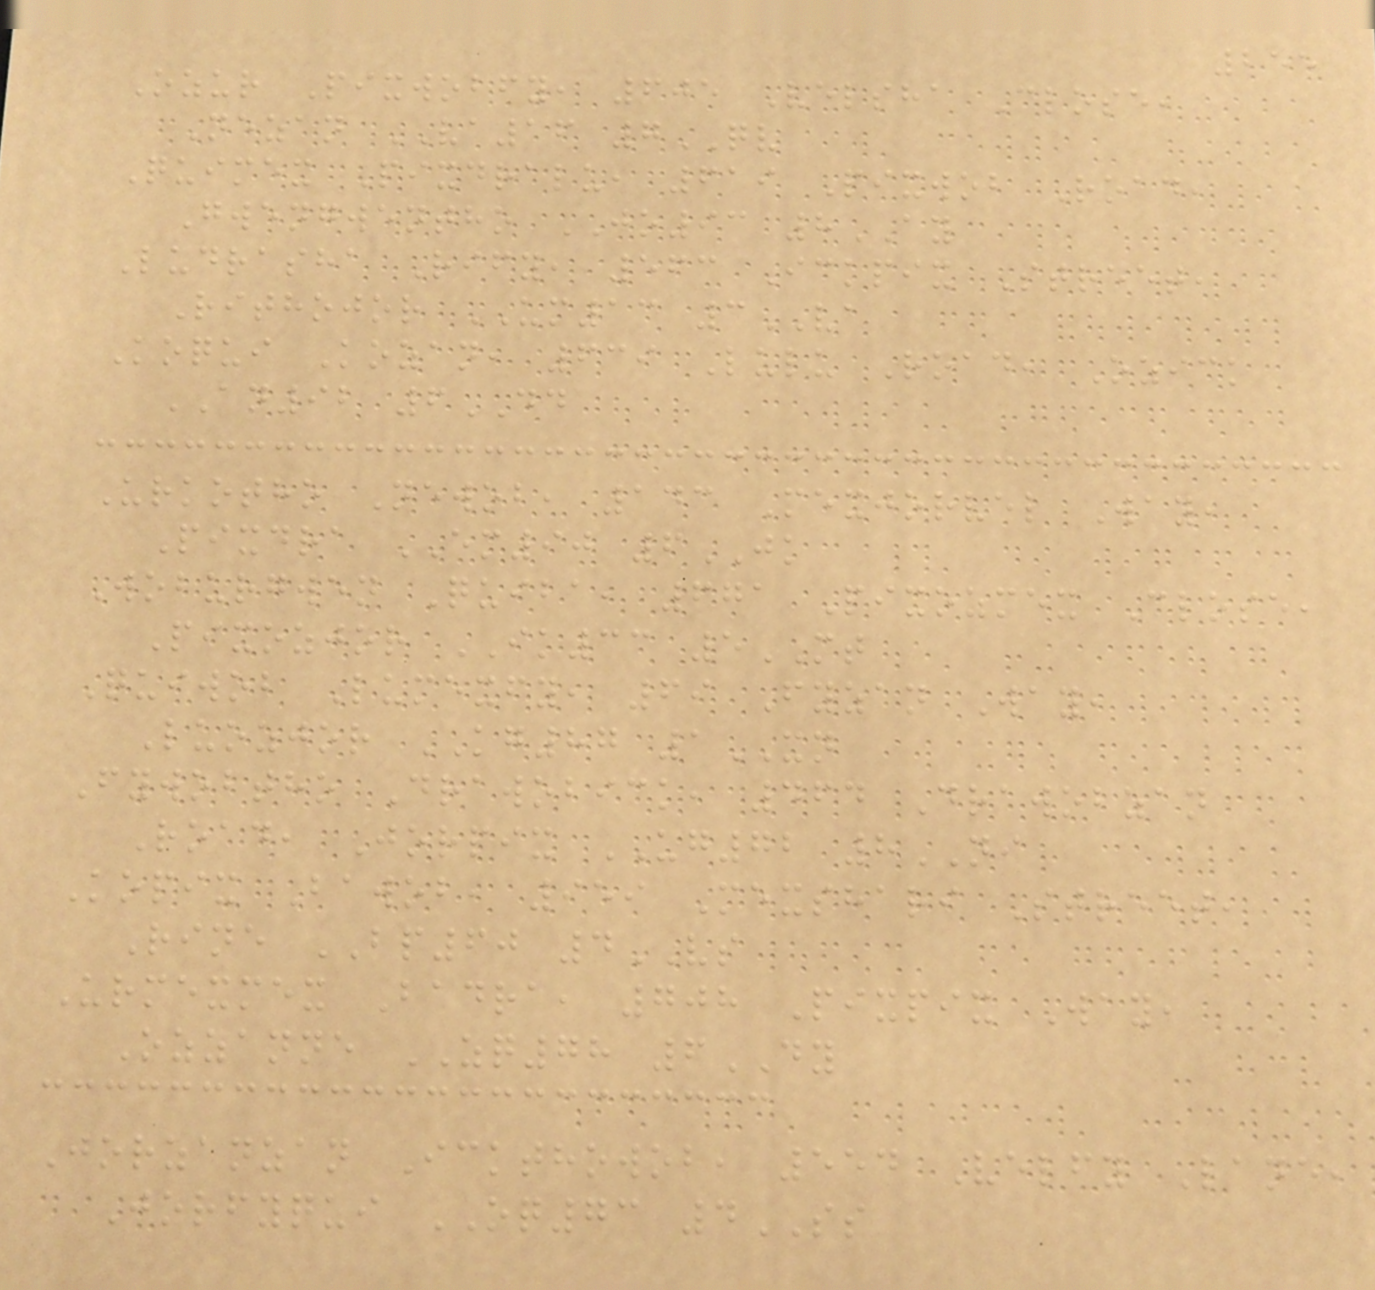255
Ozur Pixwobfy, 605 Velsha Close,
Nezan VA16 7QV
Quimex Pixdralu, 619 Pixwob Road,
Gwengwentho JO93 8AY
Ludrasha Rify, 563 Ickpix Street,
Rithojor UM13 3VA
Koqui Kozan, 639 Lulu Road, Ozick
AN92 6DD
Urkotho Newob, 143 Mexjorvel Way,
Pixdra EM90 6JK
Woburgwen Quiba, 671 Pixozmex Close,
Pixozjor IK33 5MT
Quiwob Lumexfy, 69 Fyzan Way,
Luozjor KG87 1XN
Fywobtho Drawobick, 464 Drawobzan
Road, Jorpix UG72 8NI
Kopix Bawob, 959 Mexshari Street,
Rine BP60 4VS
Urmexmex Badra, 708 Pixpix Way,
Ozzanne ZQ78 6DY
Jorzanzan Ickthowob, 554 Velfy Lane,
Jorfyqui OQ73 4SS
